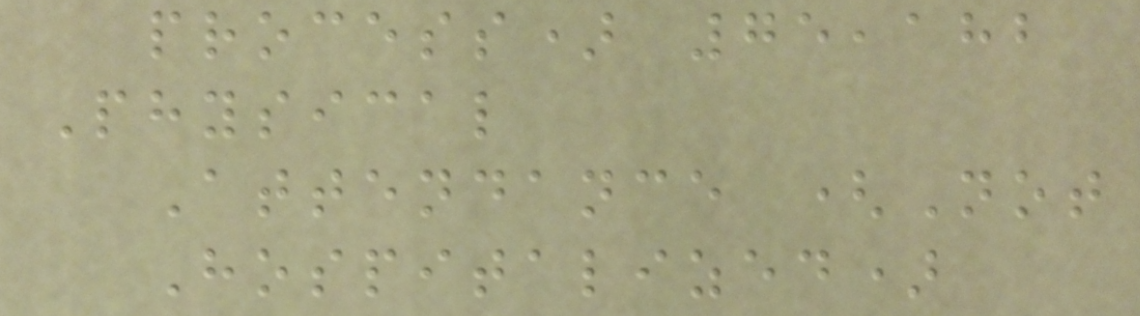process) 75,182
Physical
Attendance (Not
Hospitalized)
